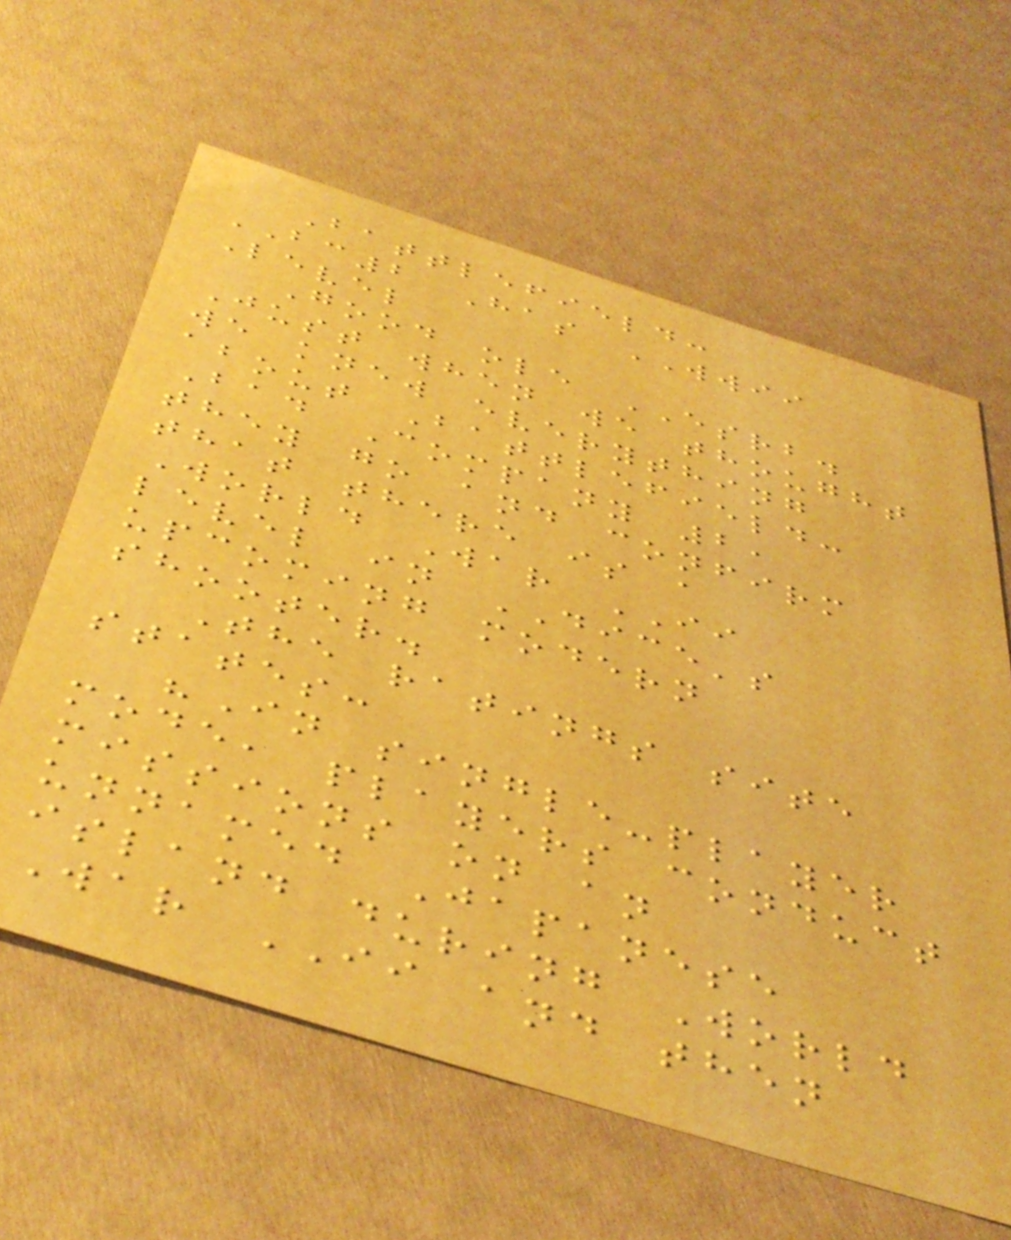Battlefield:
BC2 Has WWII
Level
Good ole ESRB.
Just when we thought
we knew everything
about Battlefield:
Bad Company 2,
they go and confirm
that there is a
World War II
level in DICE's
upcoming modern
shooter.
The ratings site
states:
"In single-player
mode, players conduct
missions on an
unnamed Japanese
island during World
War II and then
